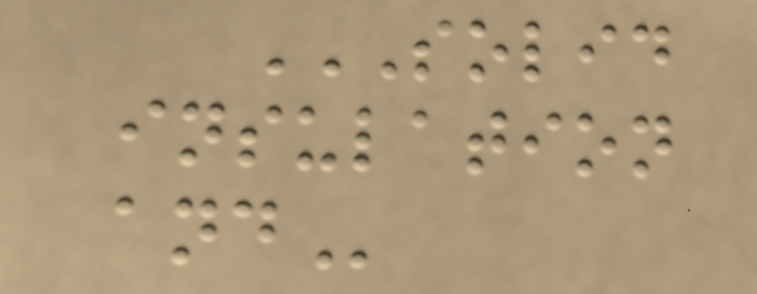SOLID
INSULATION
AND
